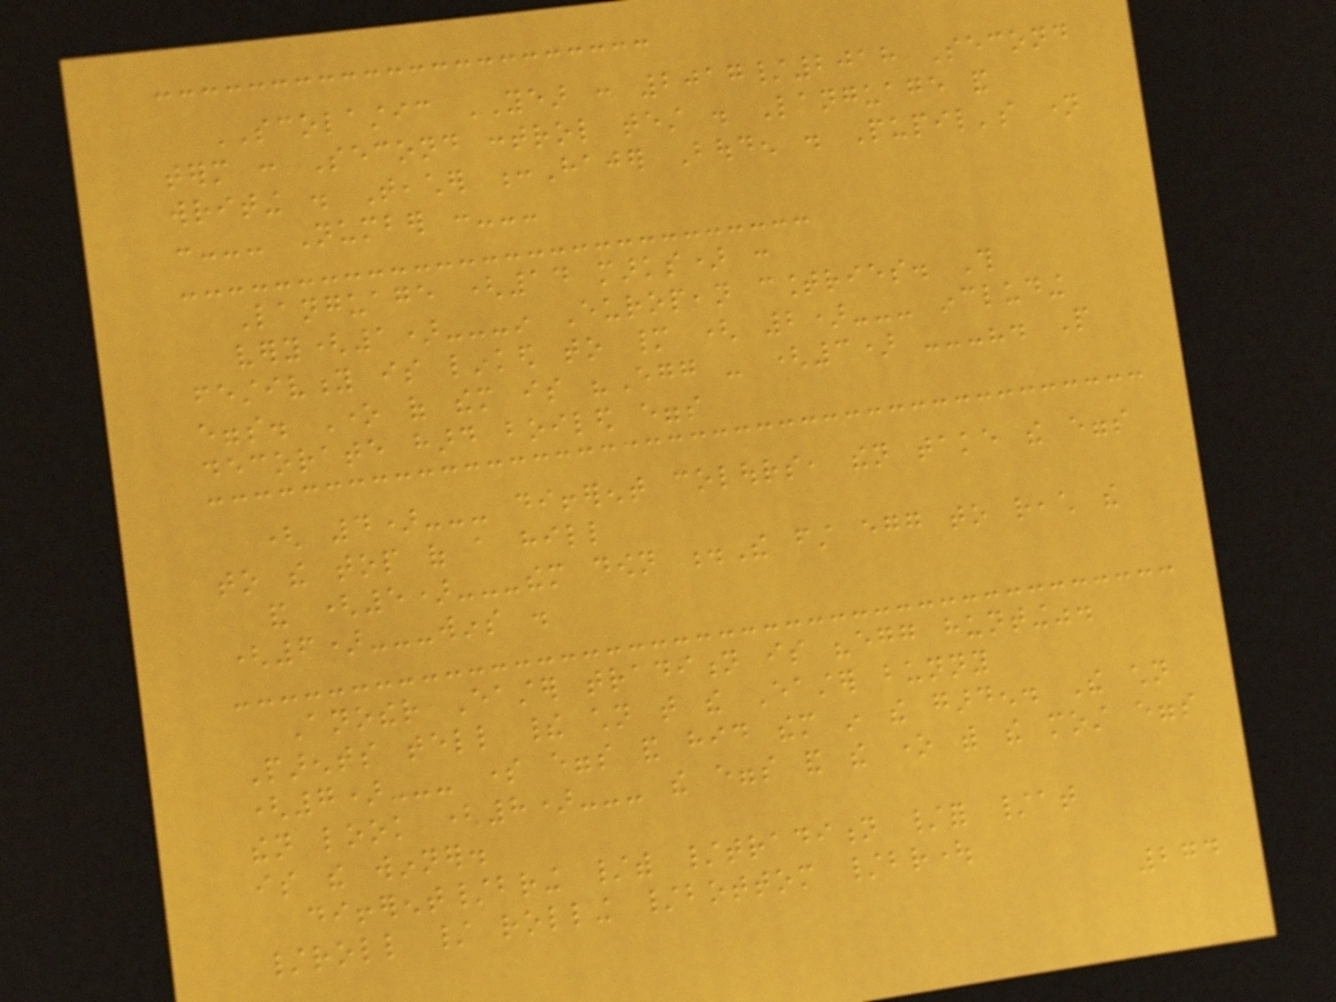SCOLASTIC YEAR : 2017/2018 Second
term : Second control test . Language and
writing . Teacher :Hajer Bouden . Pupil's name
:--- Number :---
Language (14 marks) :
very(1)---in European countries. This
festivity is linked to many ( 2)--- including
eggs. One of them is "Egg - (3) ---". People
decorate hard boiled eggs
( 4)--- different colours, then take the eggs
to the top of a hill
and (5)---them down .The first egg to reach the
(6)---wins .
Another Easter tradition is "egg hunting".
Parents tell their children that the Easter bunny
(7)--- some eggs and hid them in the garden. The children
then look (8)--- the eggs and the one with the most eggs
is the winner.
different/bring /with /tradition /for /at
/roll / rolling /bottom /brought
274
